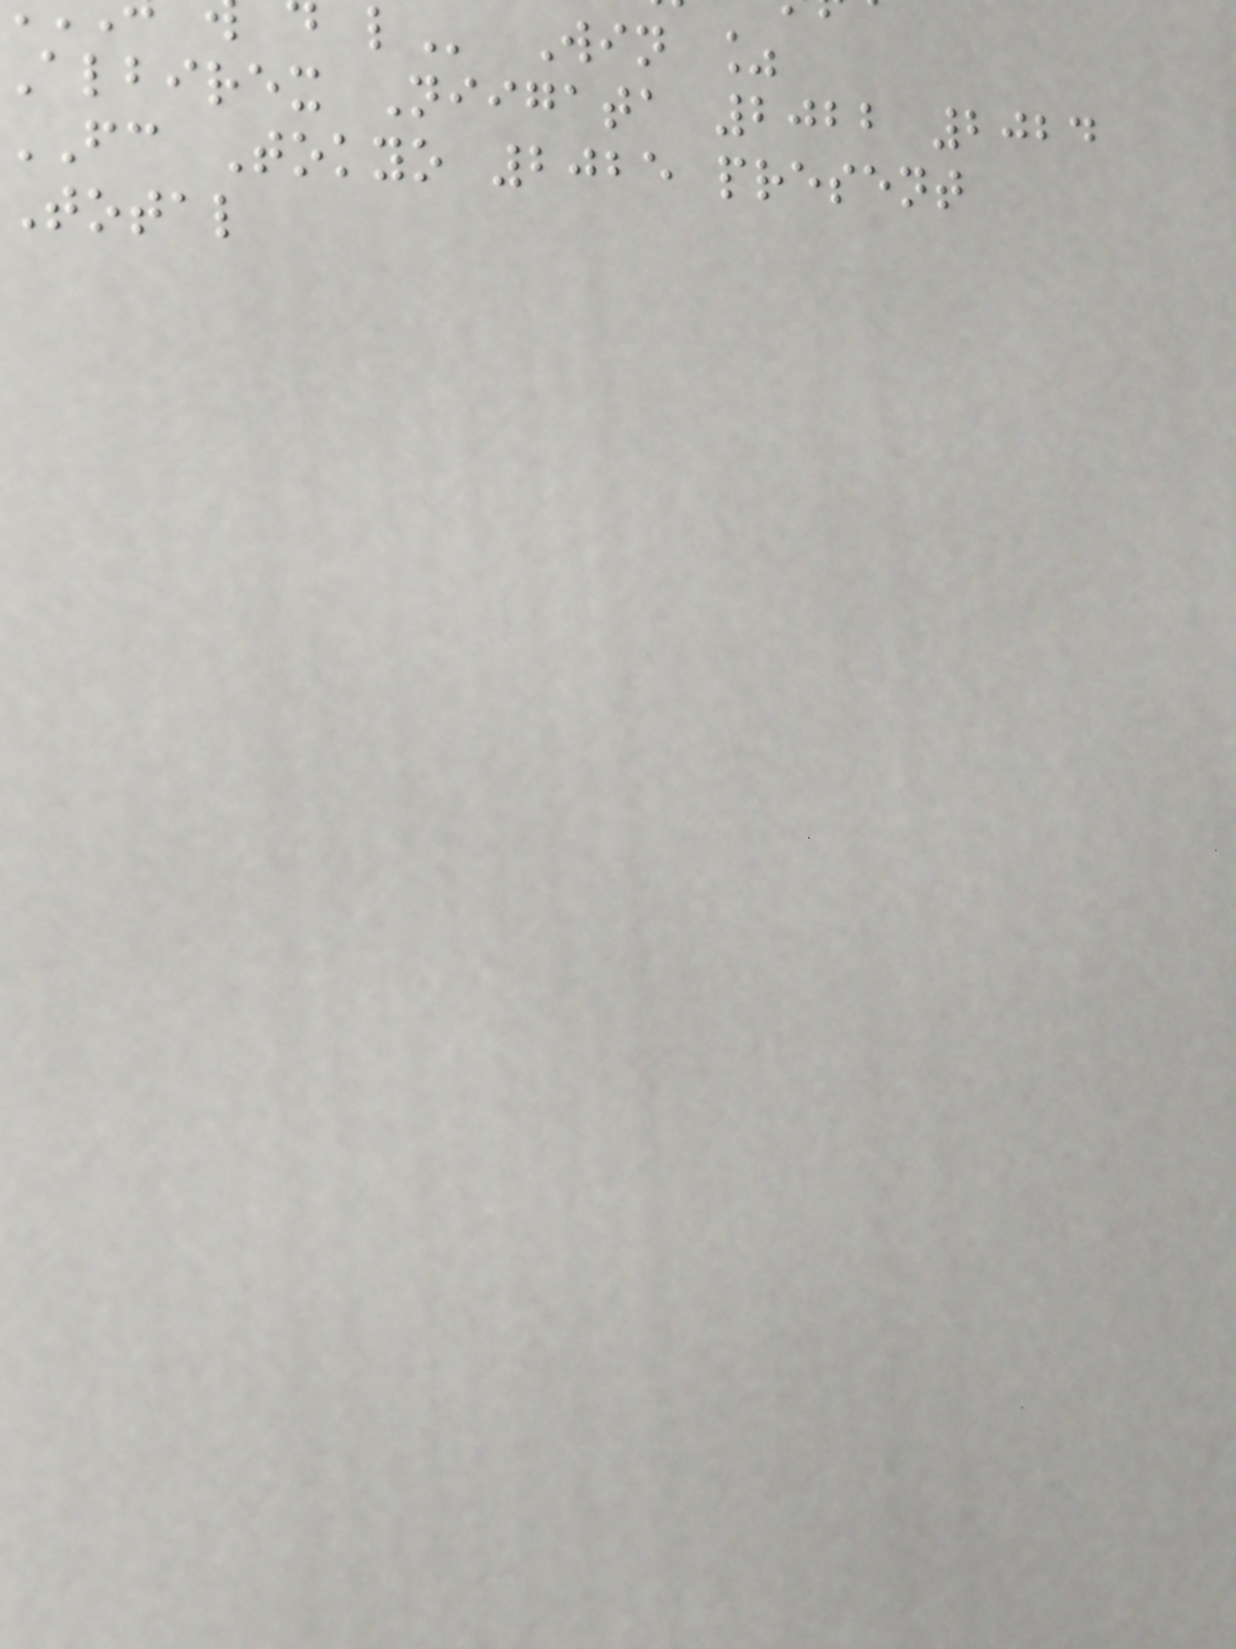Win %
albirex Niigata 2022 2024
fc Tokyo 2025 present
Total
